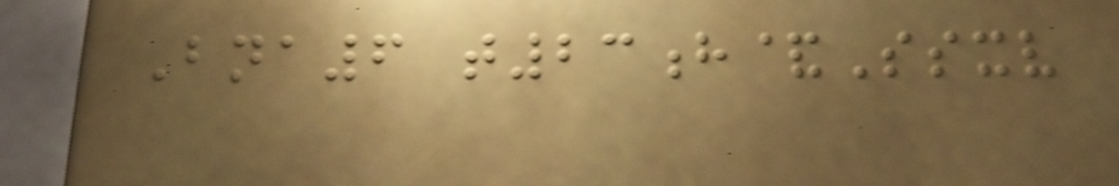Bna6 t23h&Ssxv
